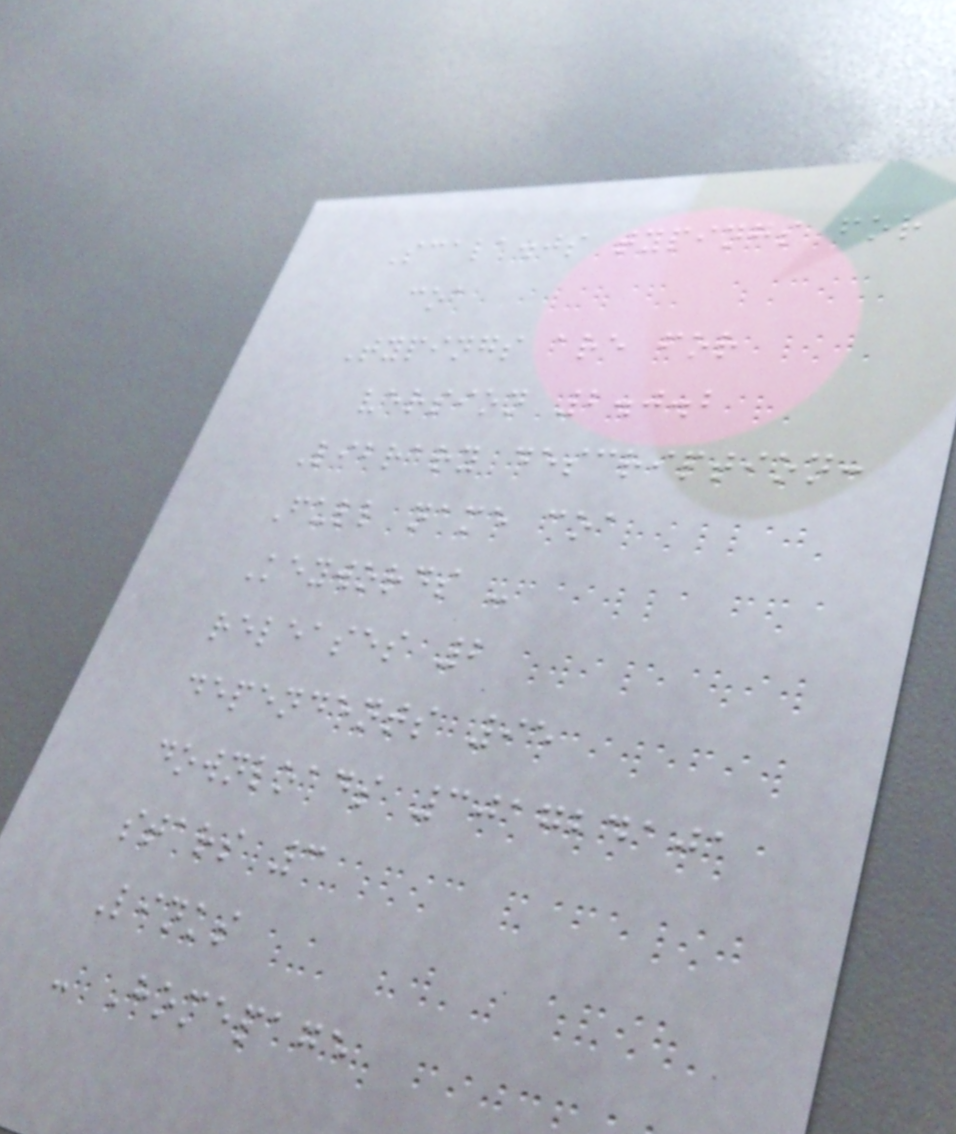Scala.js typings for
coa
Typings are for
version 2.0.2
Library description:
Full name coa
Keywords -
releases 2
dependents 95
downloads 301724101
stars 3
Links
- Homepage
